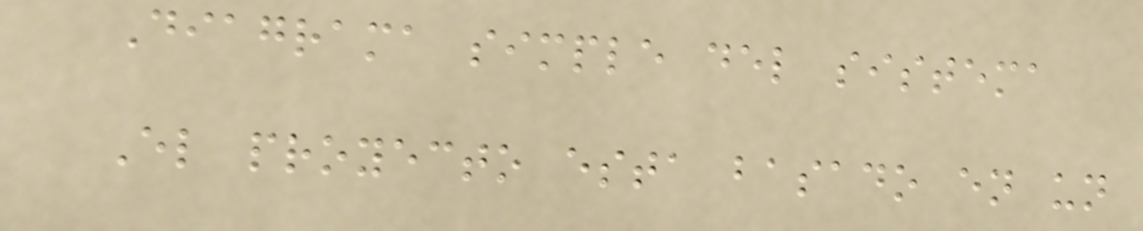Diagrama simple del sistema
El proyecto esta basado en un
